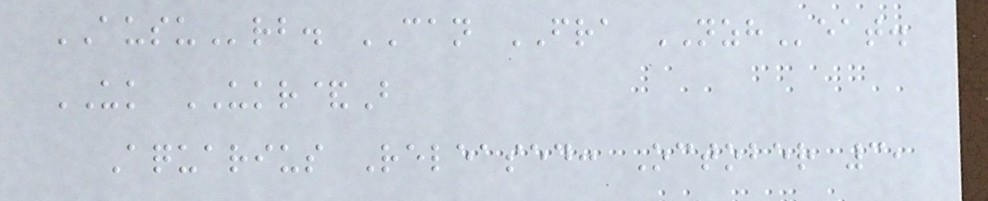AUSUrb. CAN FRA NZHeat.
UK UKR&B
Aquarius Released: October 3,
